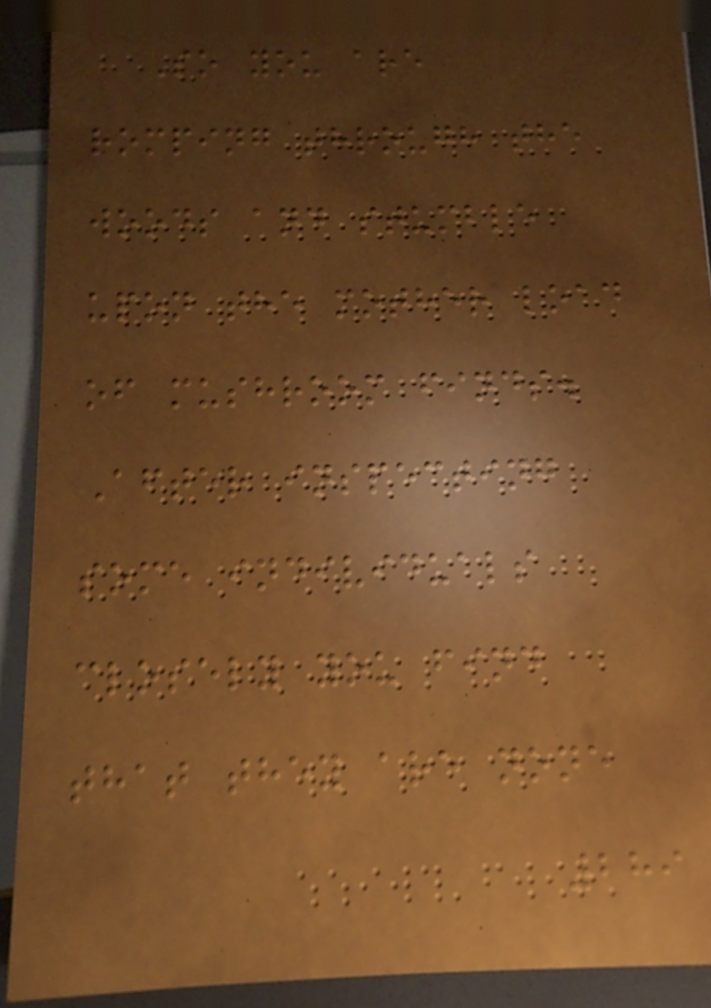So you are
romping through the
woods and stumble
upon the mother load
of mushroom finds.
After inspecting
some individuals
closely you find
that they are none
289
